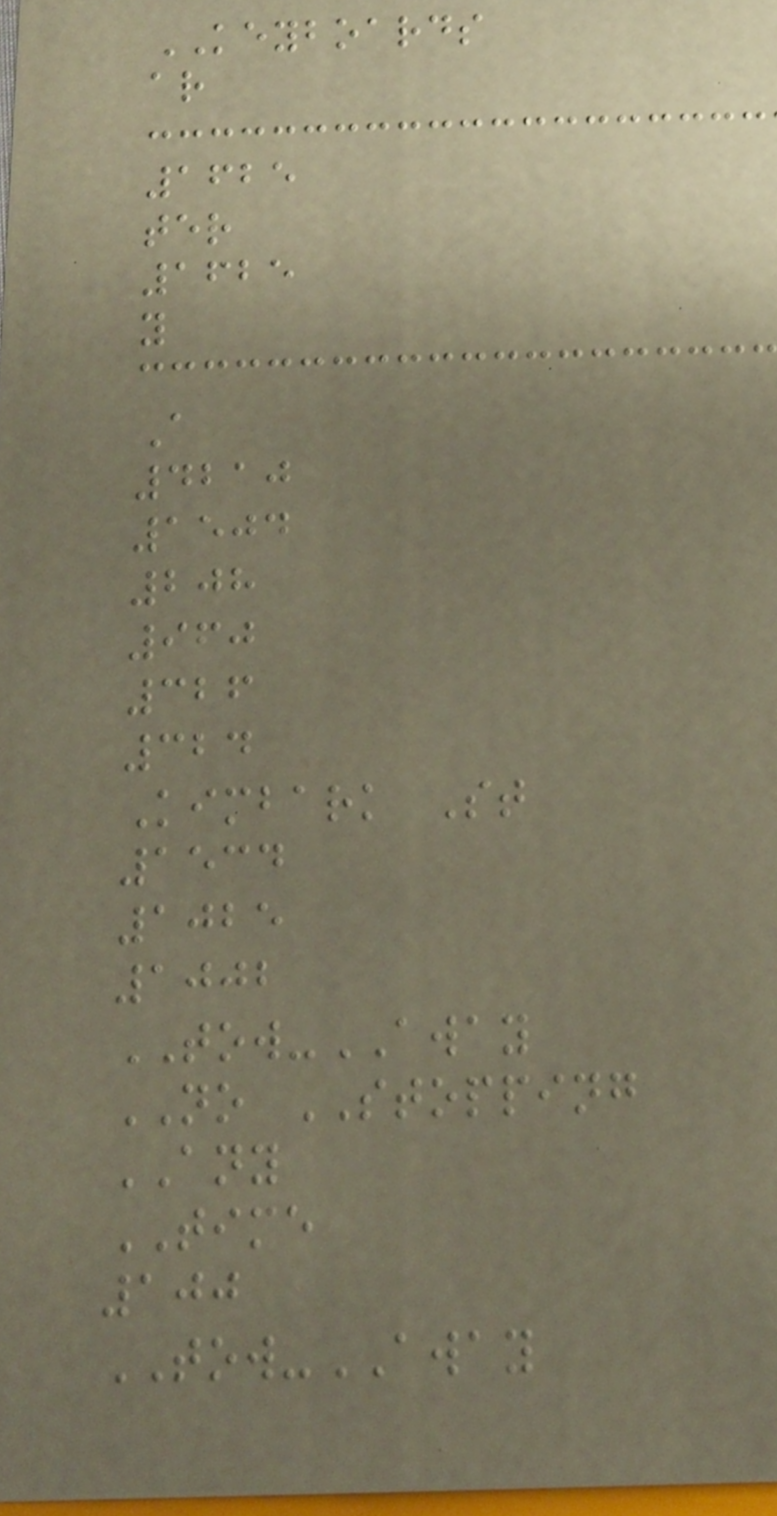KEYBOARDS
ar
1625
ter
1625
y
A
4210
1504
208
960
326
324
Kimbark St
1534
1025
1002
TOW-AWAY
NO STOPPING
ANY
TIME
100
TOW-AWAY
